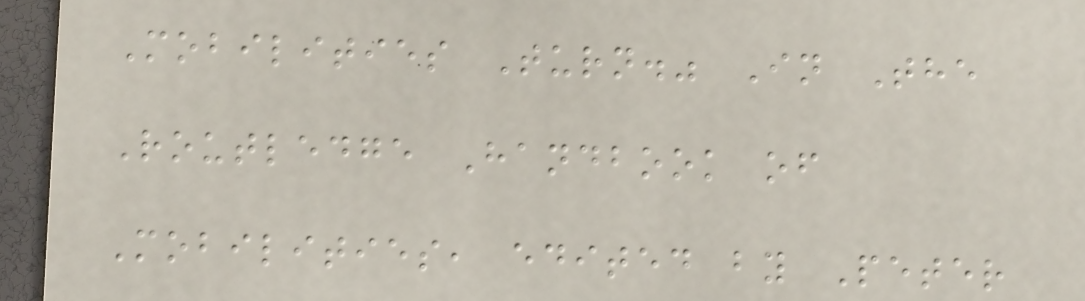Mobilities Turn." In The
Routledge Handbook of
Mobilities, edited by Peter
